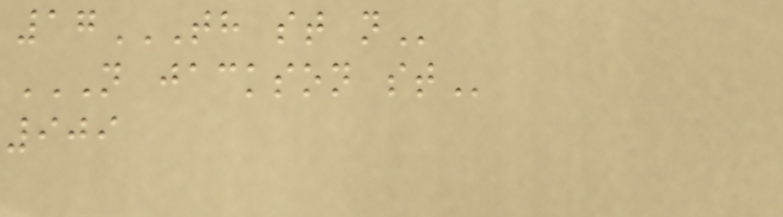17TH ST N
N JACKSON ST
909
